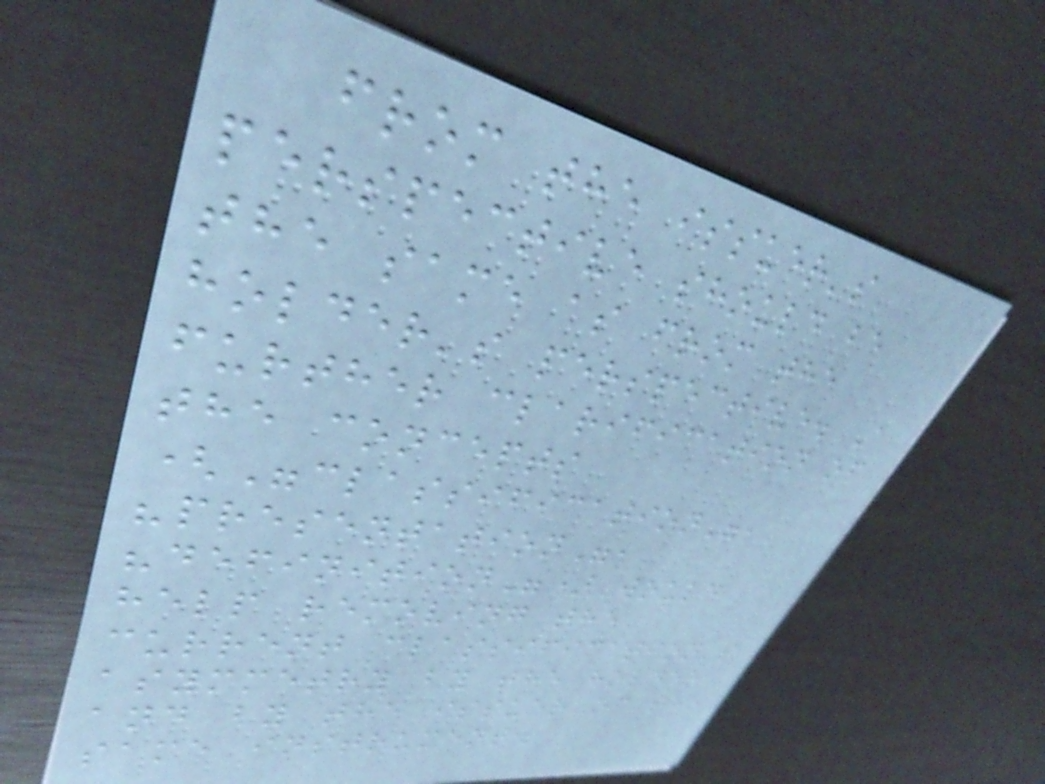from the issuer's
perspective should be
the same as from the
holder's perspective. A
further clarification of
the concepts
("classification",
"presentation",
"definition") would
help removing the
current classification's
asymmetry by the holder
and by the issuer of the
same instrument.
